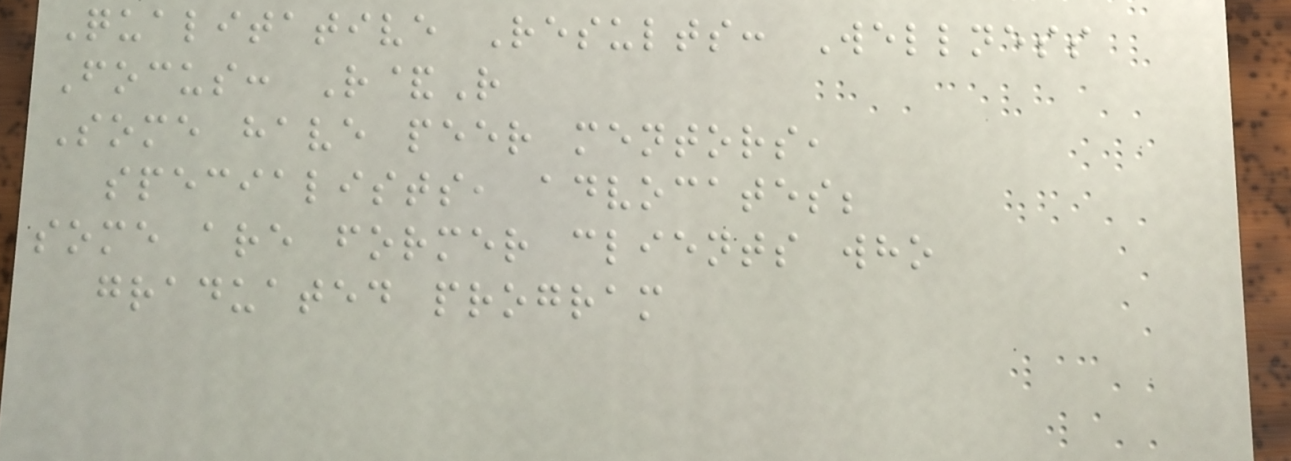Qualitative Results: Wellness
Focus: R&R
Some have peer mentors,
specialists, advocates;
some are former clients who
graduated program
